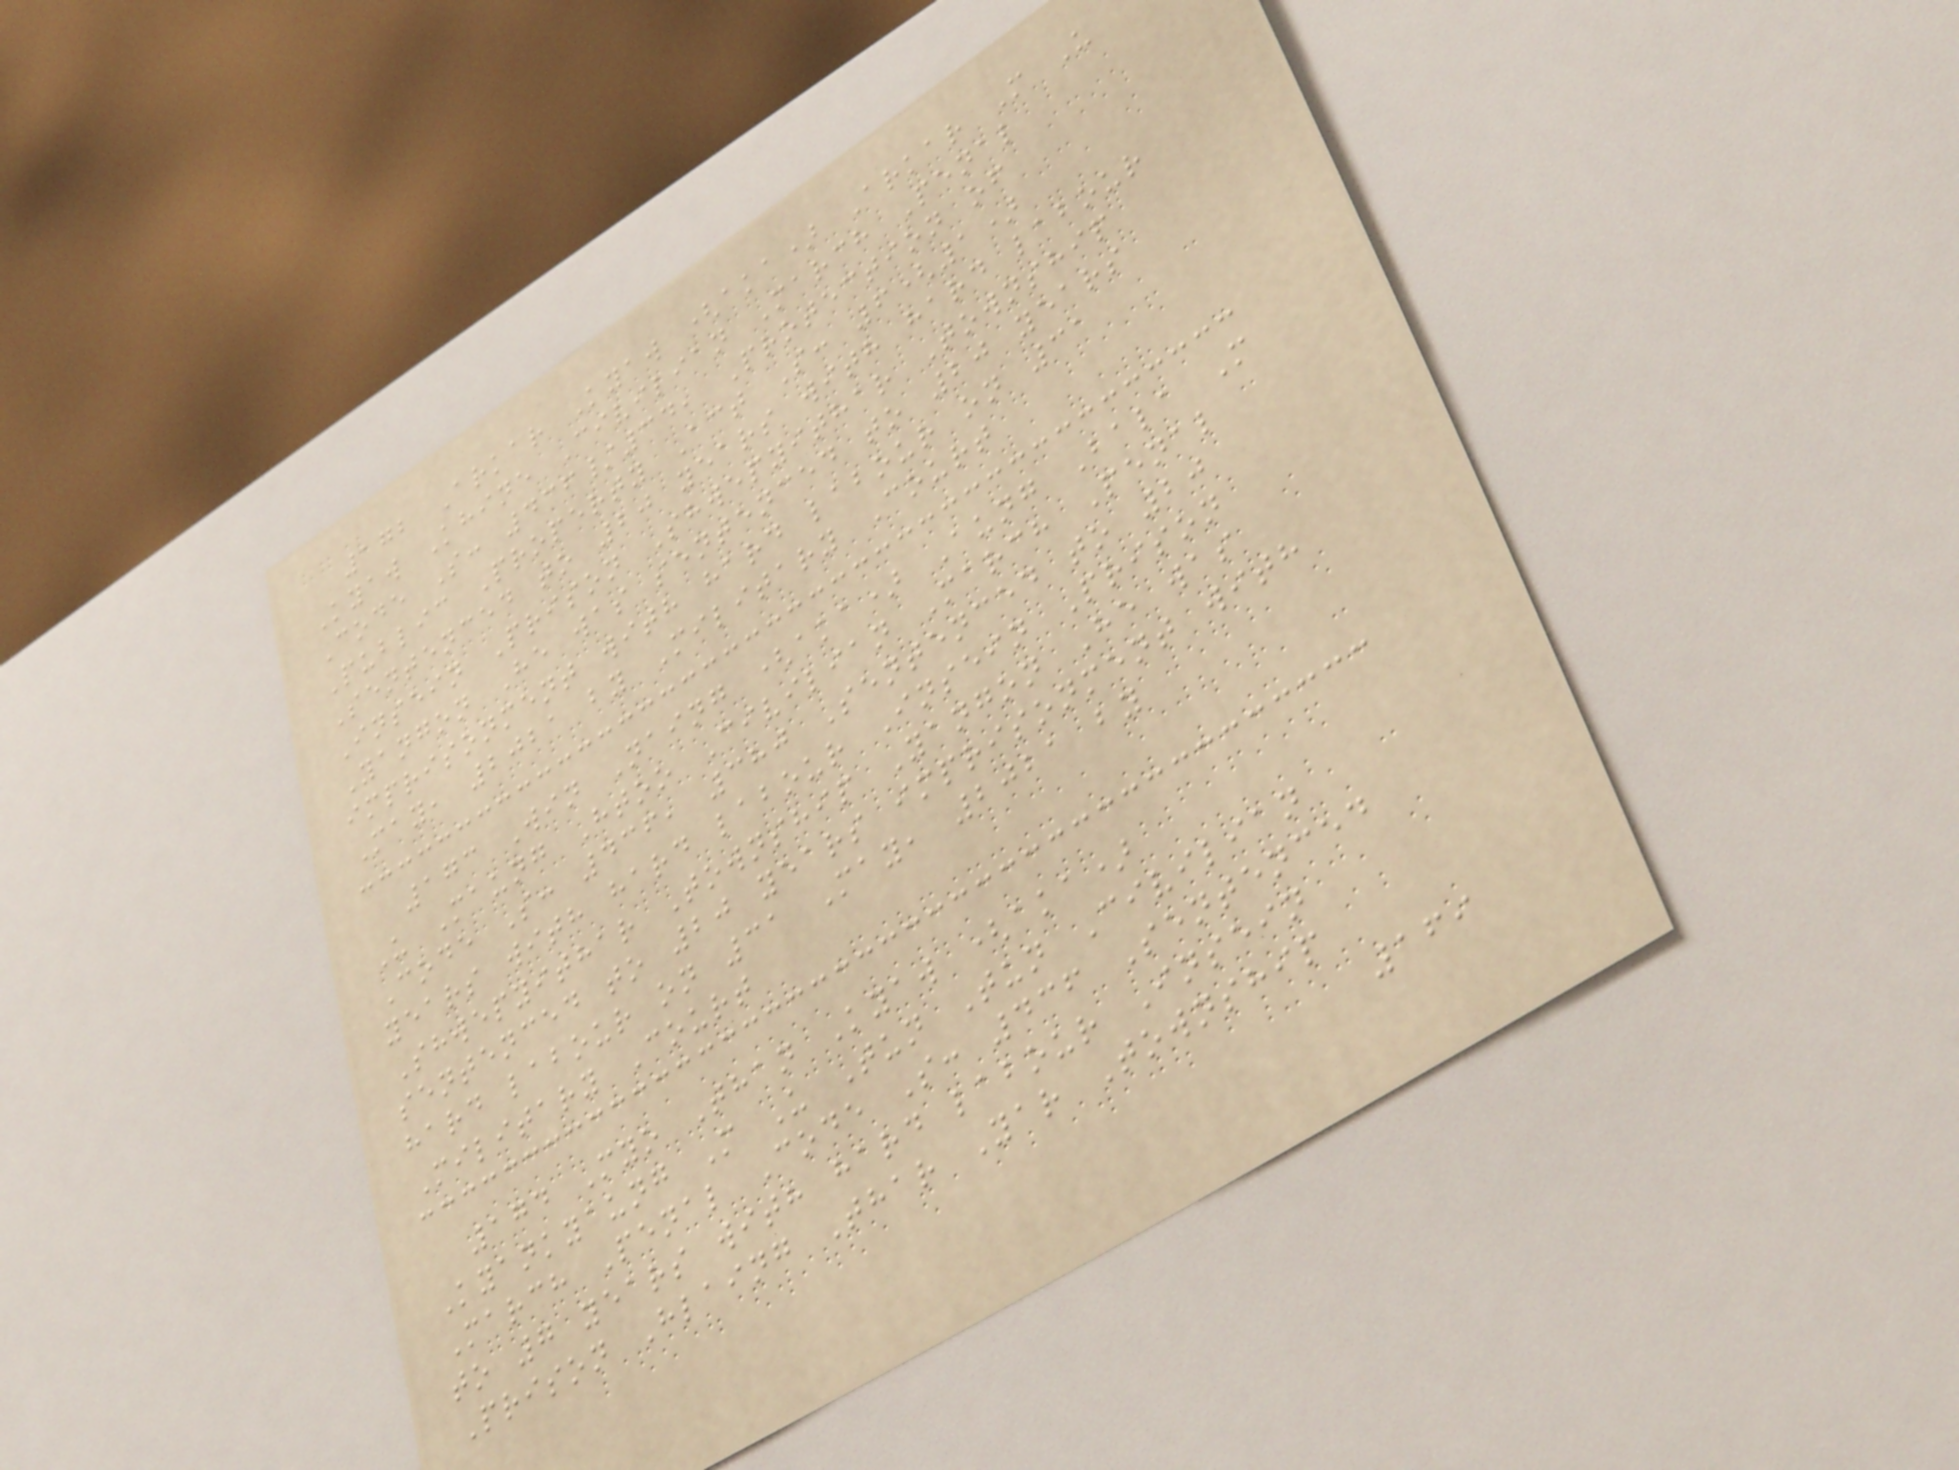172 Arkar Kyaw (aka) Arkar M U
Kyaw Khine Civilian March Penal
Code S: 436/34, Protection of
Public Property Act S: 6(1)
Sentenced to 20 years with hard labour
Insein Prison Shwepyithar Township
Yangon He was sentenced to 20 years
imprisonment with hard labour on 31
May, 2021 by Military Court
173 Win Naing (aka) Aung Bala M
U Maung Htoo Civilian March Penal
Code S: 436, 380 Sentenced to 20
years with hard labour Insein Prison
Shwepyithar Township Yangon He was
sentenced to 20 years imprisonment with
hard labour on 31 May, 2021 by
Military Court
174 Myo Than Kyaw (aka)
Kyankyaung M U Tun Tun Civilian
March Penal Code S: 436 Sentenced
to 7 years with hard labour Insein
Prison Hlaing Thar Yar Township
169
